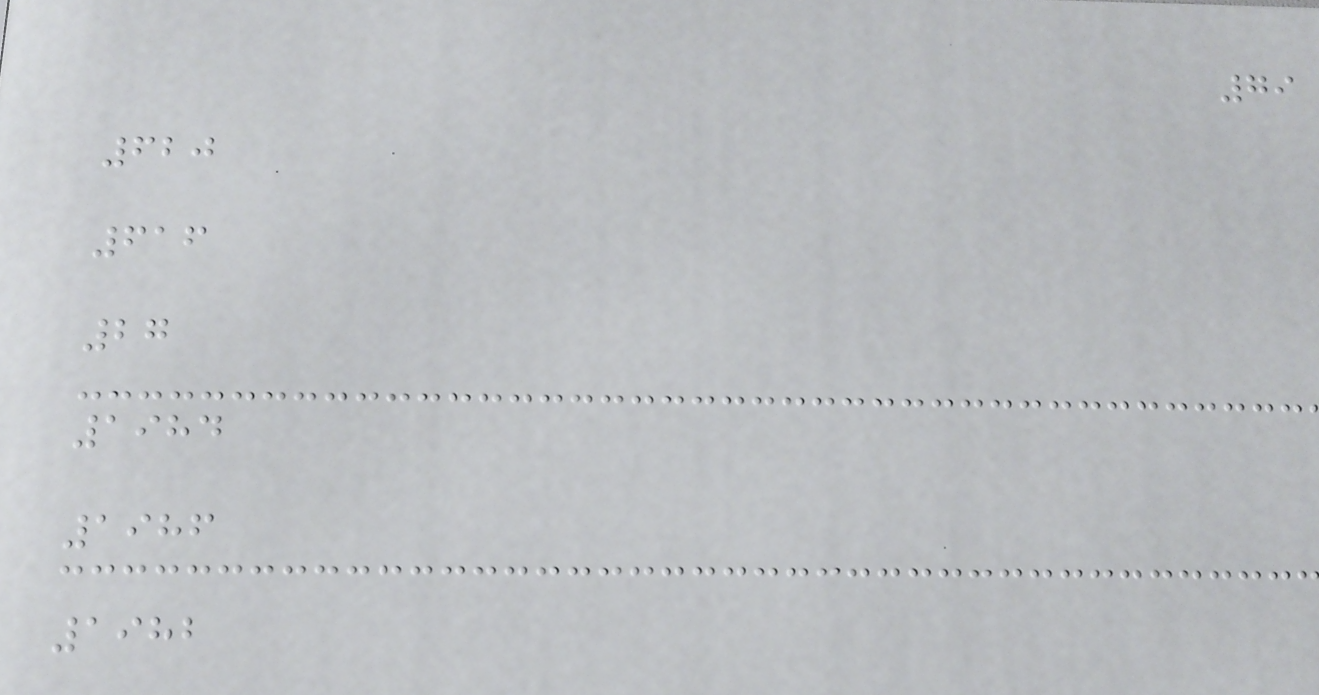79
620
616
27
1984
1986
1982
